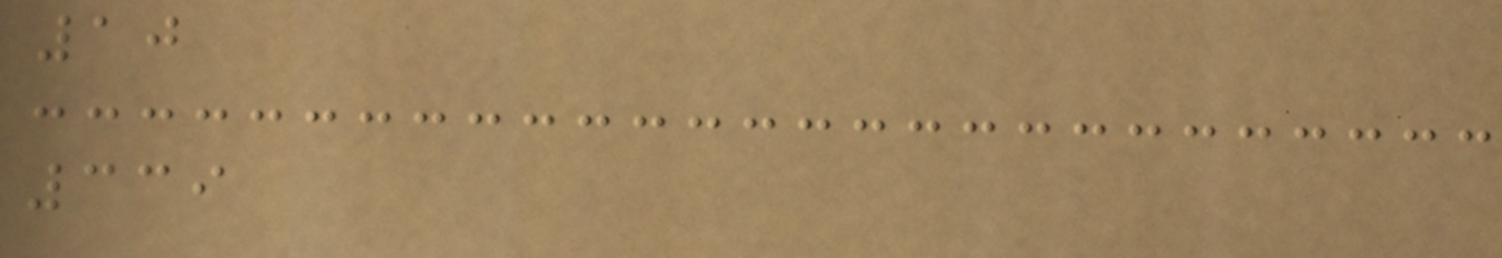10
339
